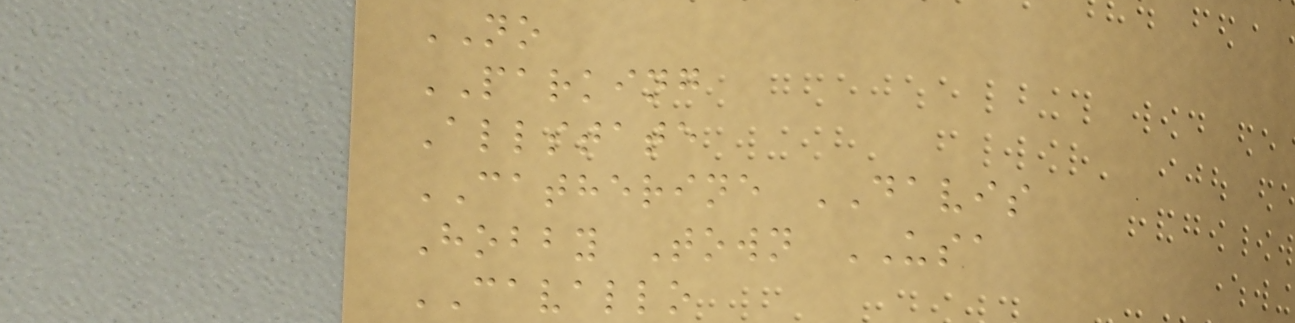NO
PARKING
Allstate
CATHERINE DAVIS
Hobby Town USA
CAVALLO
